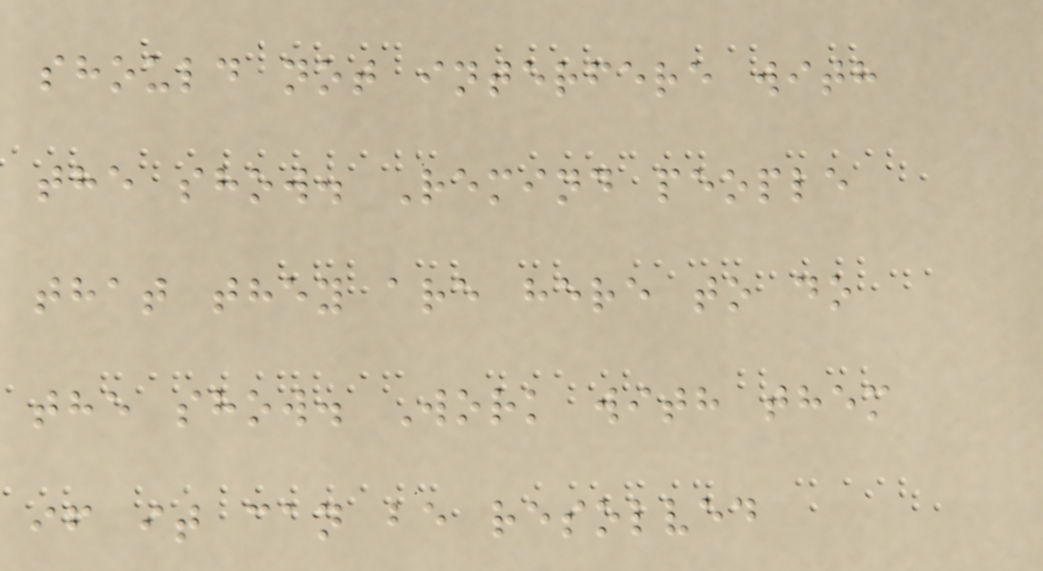should not interfere with
the show. Remind people
that they are here to do
the show. Work with them
if it can be resolved
